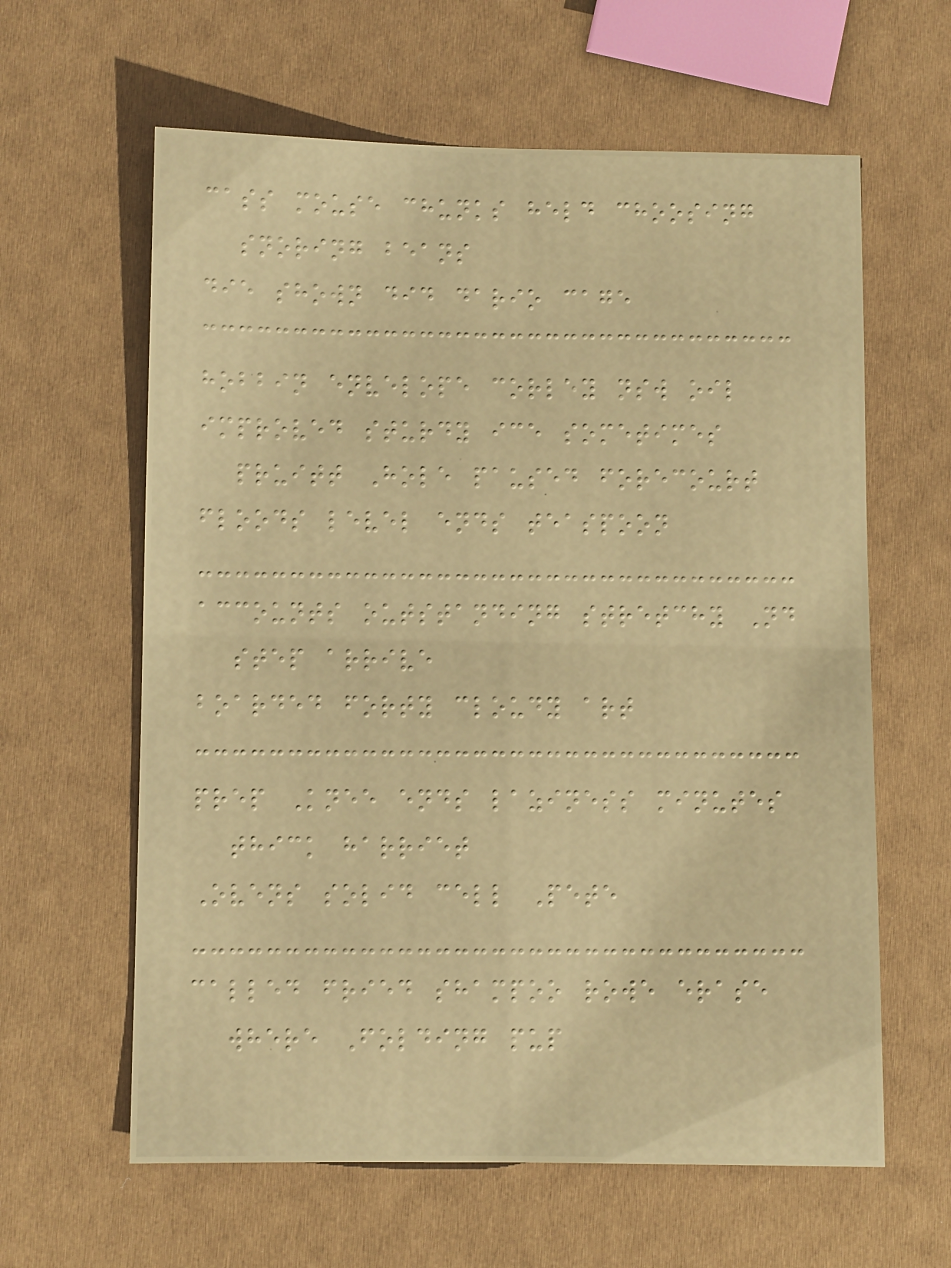cass mouse chunks held choosing
snoring beans
die shown did dario cage
hobbin envelope corley nsw oil
improved sturdy ice sometimes
pruitt Hole paused forecourt
floods level ends teaspoon
accounts outstanding stretchy Nd
step arrive
boarded forty cloudy art
prep Knee ends laziness minutes
thick harriet
Ovens solid cell Pete
called fried shampoo rowe erase
where Folding pup
